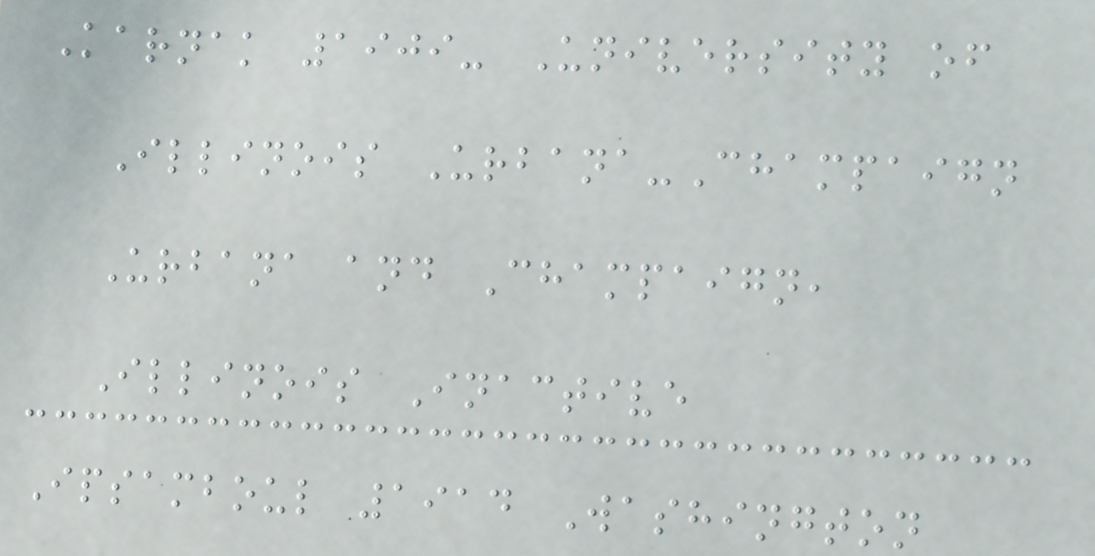Karnak 1909- University of
Illinois Urbana-Champaign
Urbana and Champaign,
Illinois Inactive
Ipsamboul 1914 Washington
